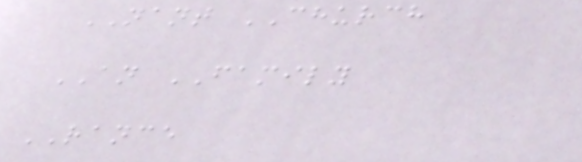NANT CHURCH
AN FAMILY
RANCE
